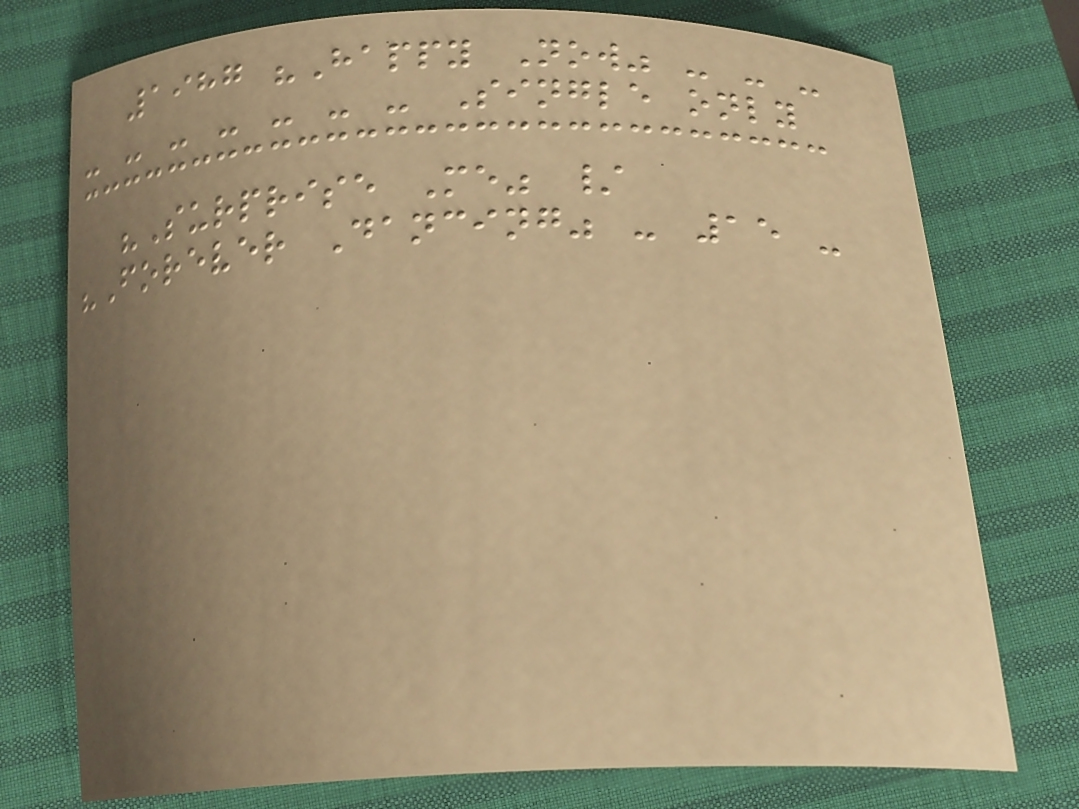1987 "Happy Now" - - -
- - - - - - - Single only
"Surprise Me" /
"Forever Dancing" - 15 -
